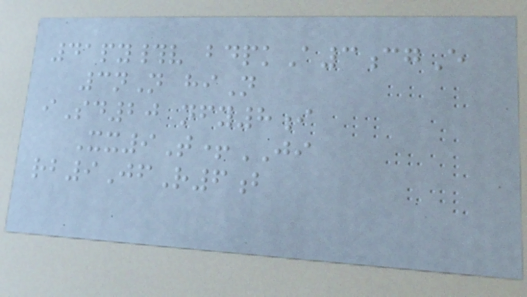41py#v bdpkA3cgE
3nN hiN
iSd20 nfy8i
Xx9T+JI
rb9JfR6b
